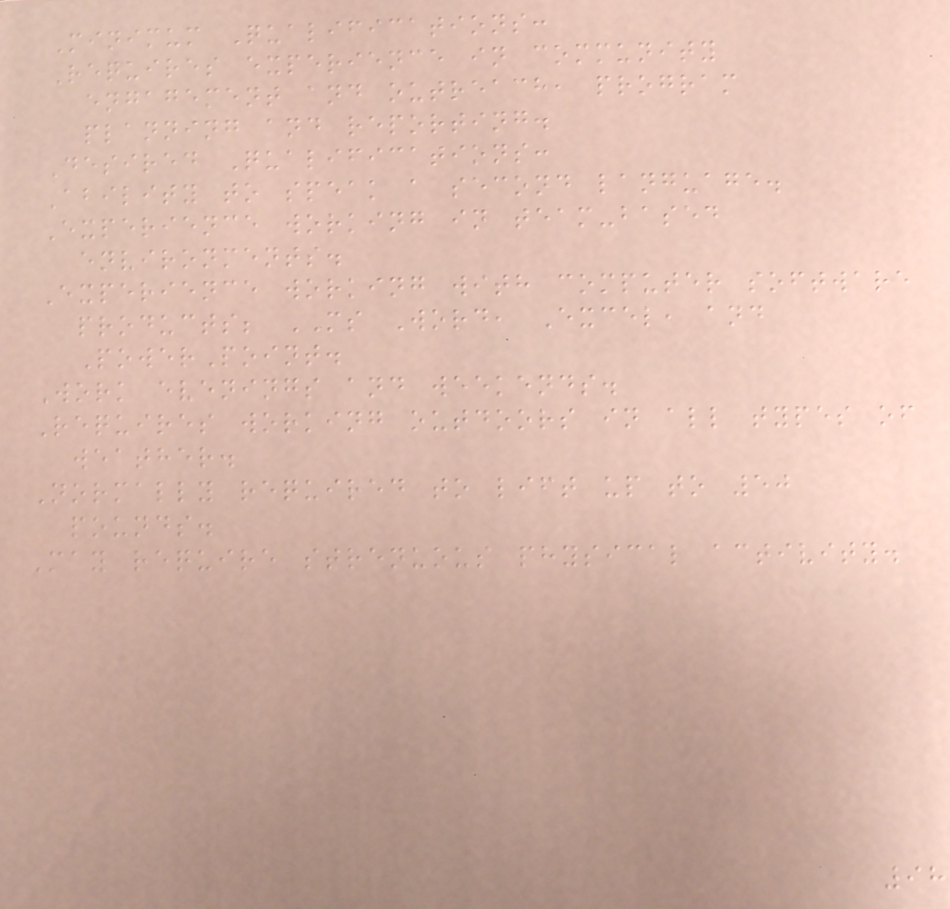Minimum Qualifications:
Requires experience in community
engagement and outreach, program
planning and reporting.
Desired Qualifications:
Ability to speak a second language.
Experience working in team-based
environments.
Experience working with computer software
products; MS Word, Excel, and
PowerPoint.
Work evenings and weekends.
Requires working outdoors in all types of
weather.
Normally required to lift up to 50
pounds.
May require strenuous physical activity.
98
